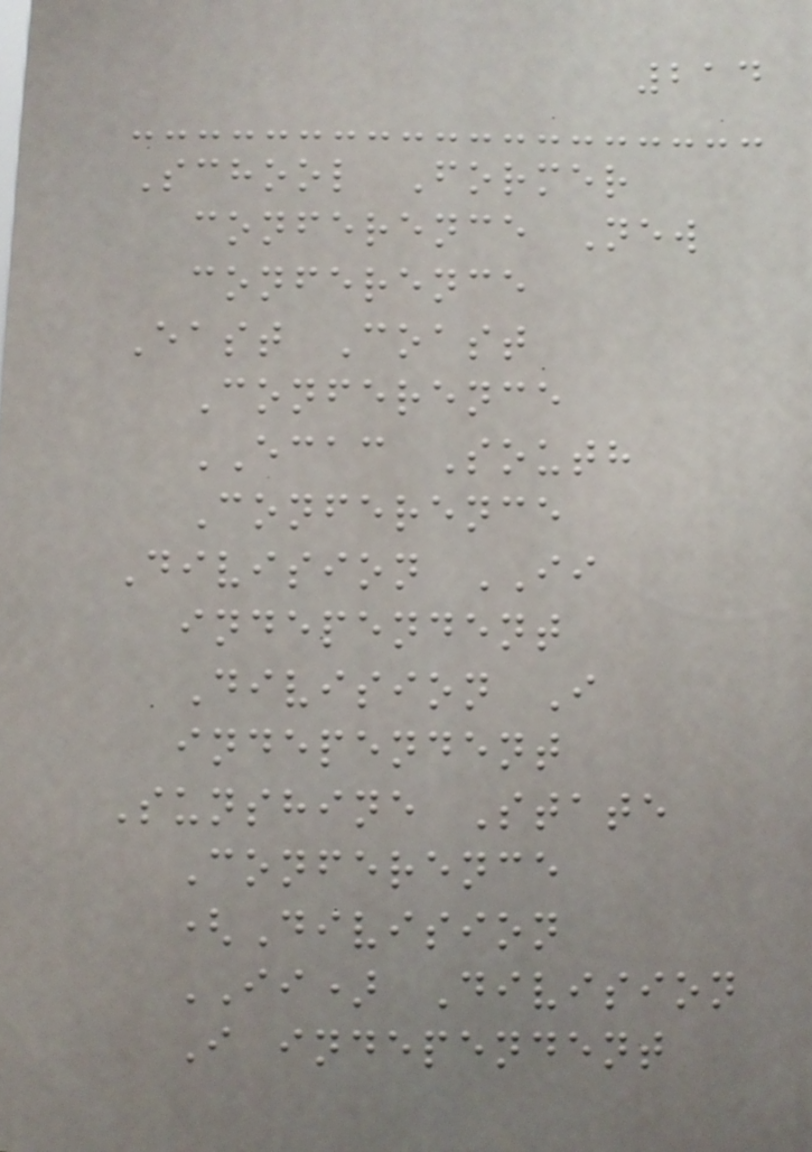214
School Former
conference New
conference
East Coast
Conference
ECAC South
Conference
Division II
independent
Division I
independent
Sunshine State
Conference
(Division
II) Division
I independent
